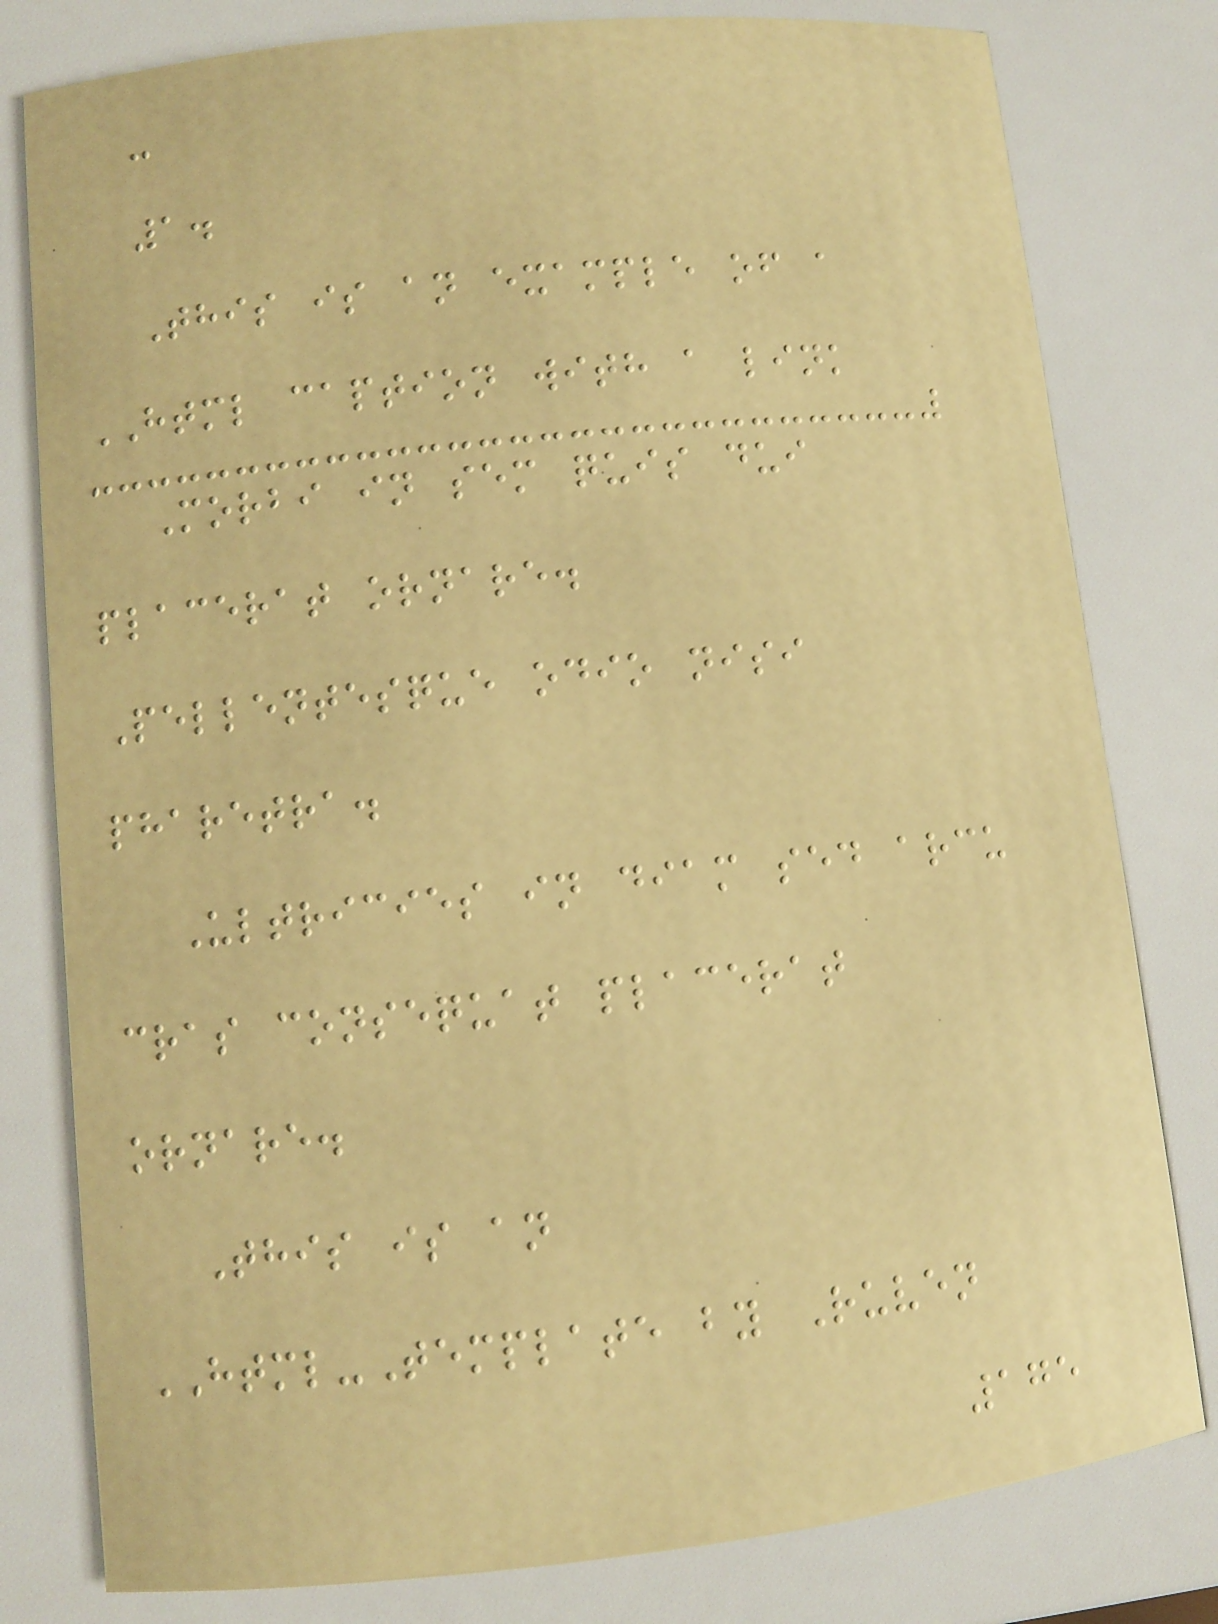-
1.
This is an example of a
HTML caption with a link
Morbi in sem quis dui
placerat ornare.
Pellentesque odio nisi
pharetra.
Ultricies in diam sed arcu
cras consequat placerat
ornare.
This is an
HTML-Template by Ruven
175
